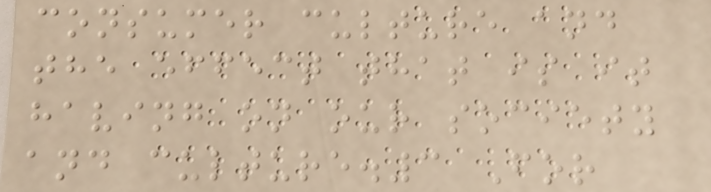consumer culture and
the effect that is it
having on our society
and culture.3 For
